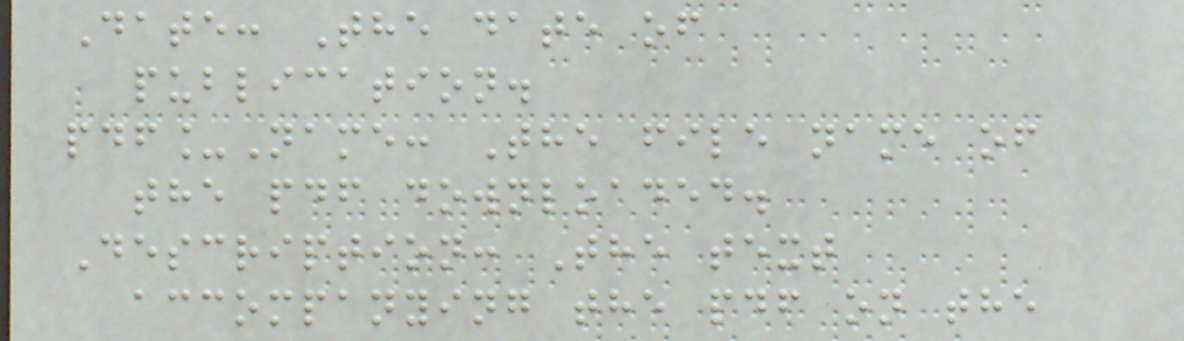Date: The date of
publication.
pdf_Name: The file name of
the pdf downloaded.
Description: The text
accompanying the pdf on the
